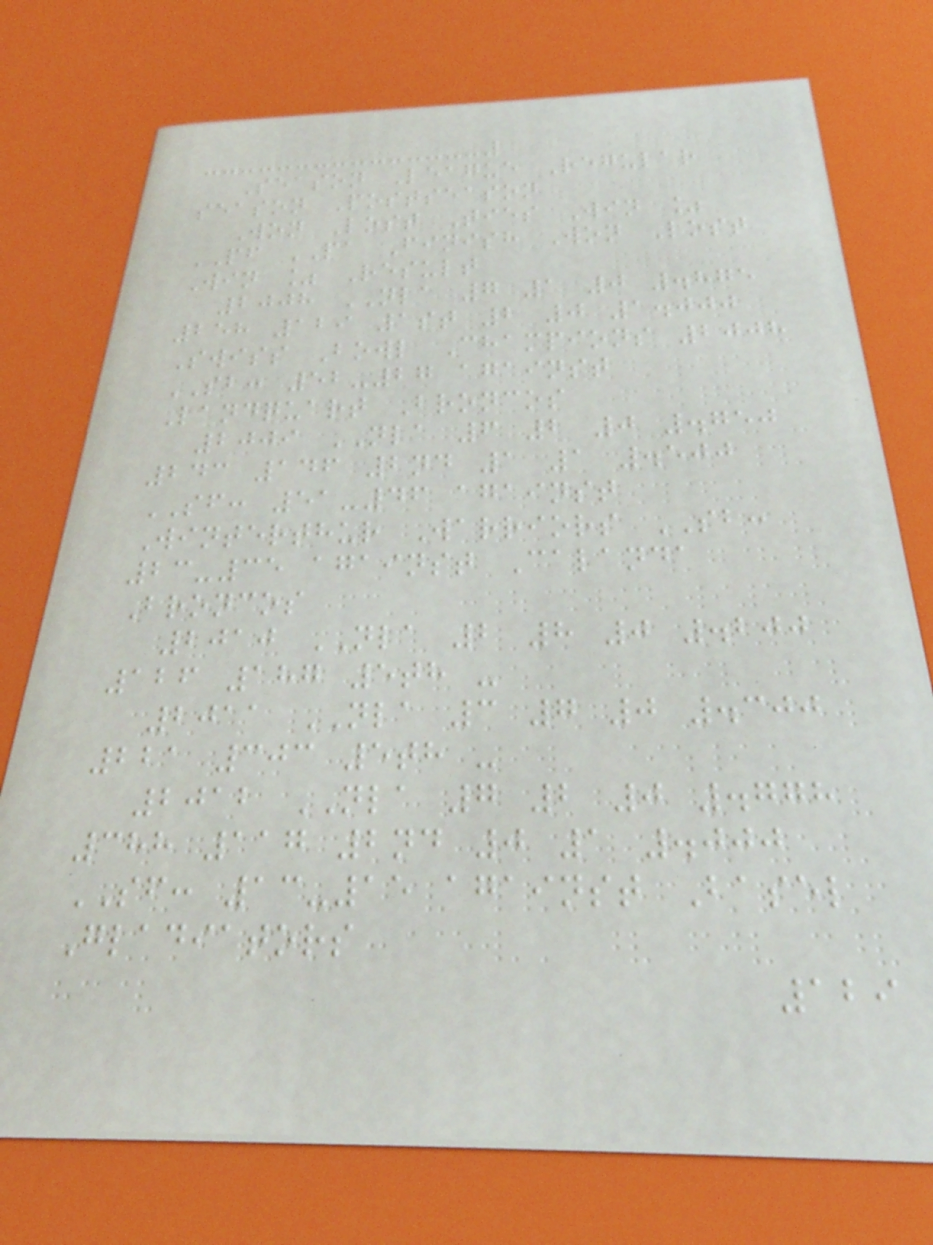Season League Regular
season Postseason
Won Lost Ties Win %
PF PA Finish Won Lost
Win % Result
2008 NLA 7 1 0 .875
258 129 1st 2 0 1.000
Swiss Bowl Champions 2008
SB: 52-27 against
Landquart Broncos
2009 NLA 6 2 0 .750
243 146 2nd 1 1 .500
SF: 51-46 against
Winterthur Warriors SB:
23-35 against Calanda
Broncos
2010 NLA 2 8 0 .200
126 187 5th -
2011 NLA 3 7 0 .300
221 303 5th -
2012 NLA 7 2 0 .778
388 117 2nd 0 1 .000
SF: 13-15 against Basel
Gladiators
129
